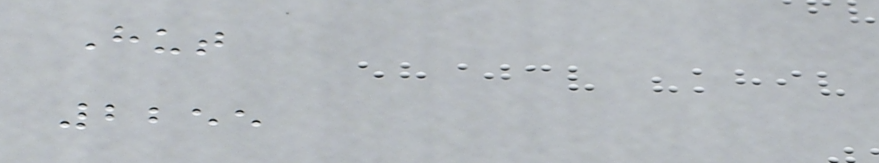Hut
2255
